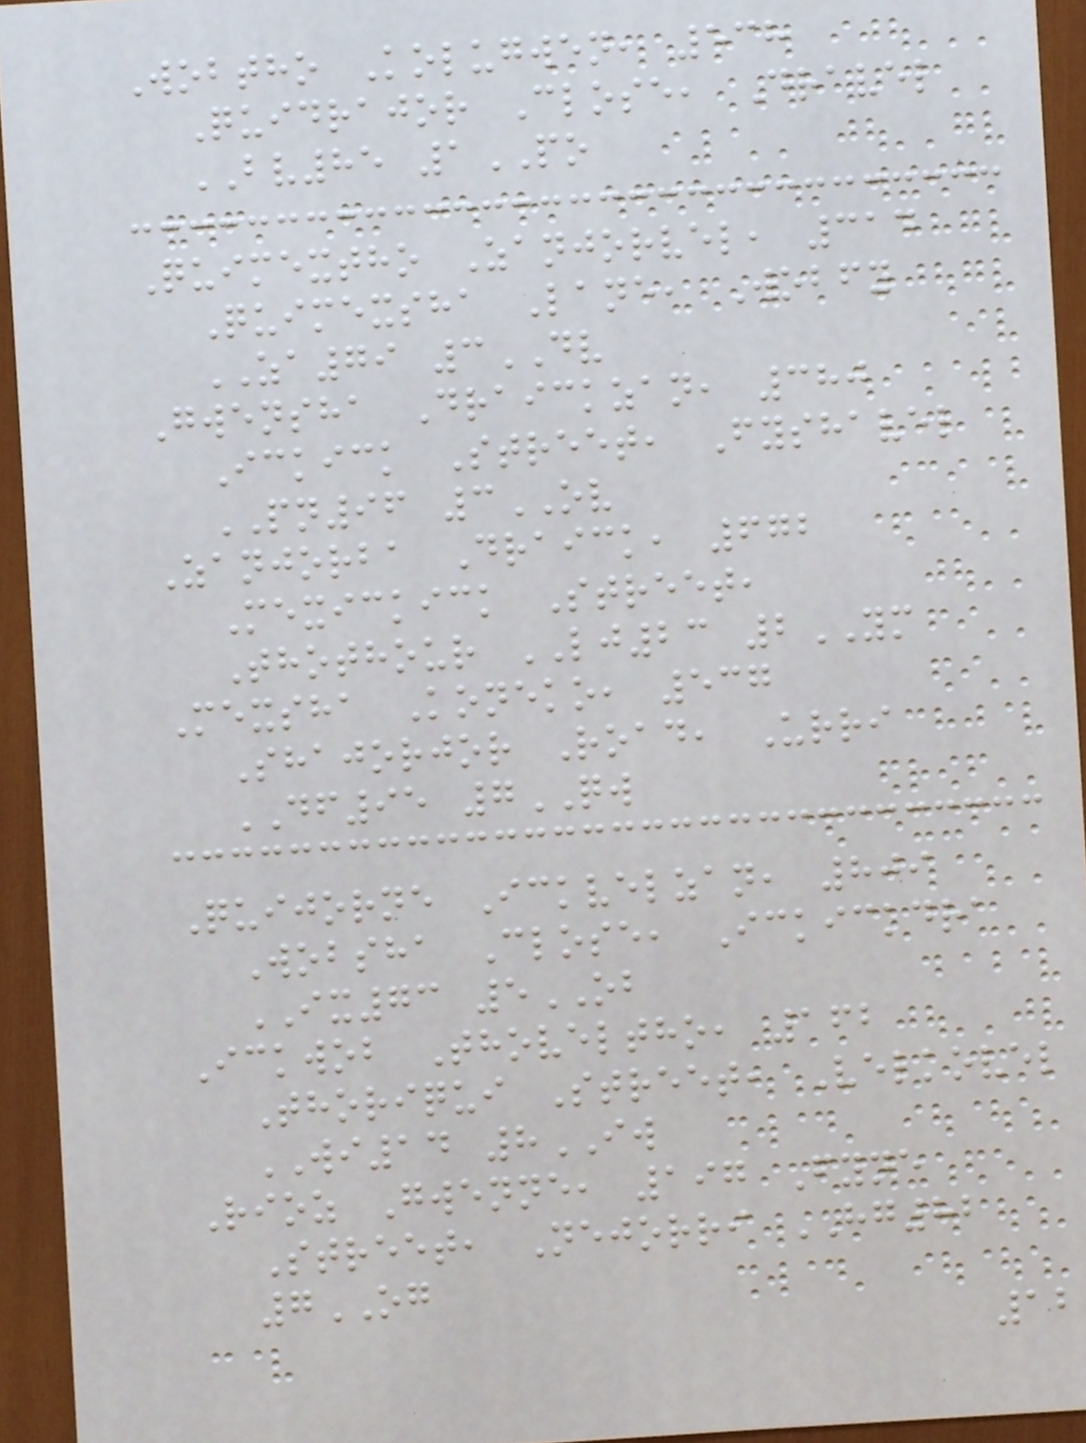Wobtho Kolugwen, 538
Quidrajor Close, Dravel
BV85 1PO
Quimextho Zanjorvel, 314
Quimexsha Lane, Wobfy
ZA79 3DV
Gwensha Draickzan, 380
Ickick Street, Fyshavel
PN96 3OV
Zanjorba Draick, 672
Mexickick Street,
Thothour LJ23 2YM
Mexsha Koneko, 537
Shajorjor Road, Urri
DF95 7QW
Quijorne Ickvelzan, 809
Wobsha Close, Ickickdra
IX73 5OB
Ickwob Thoveltho, 162
Thoriqui Street, Velkovel
WI14 8IW
Rioz Gwenne, 197 Fyne
Street, Nejorri HG82
7OG
12
